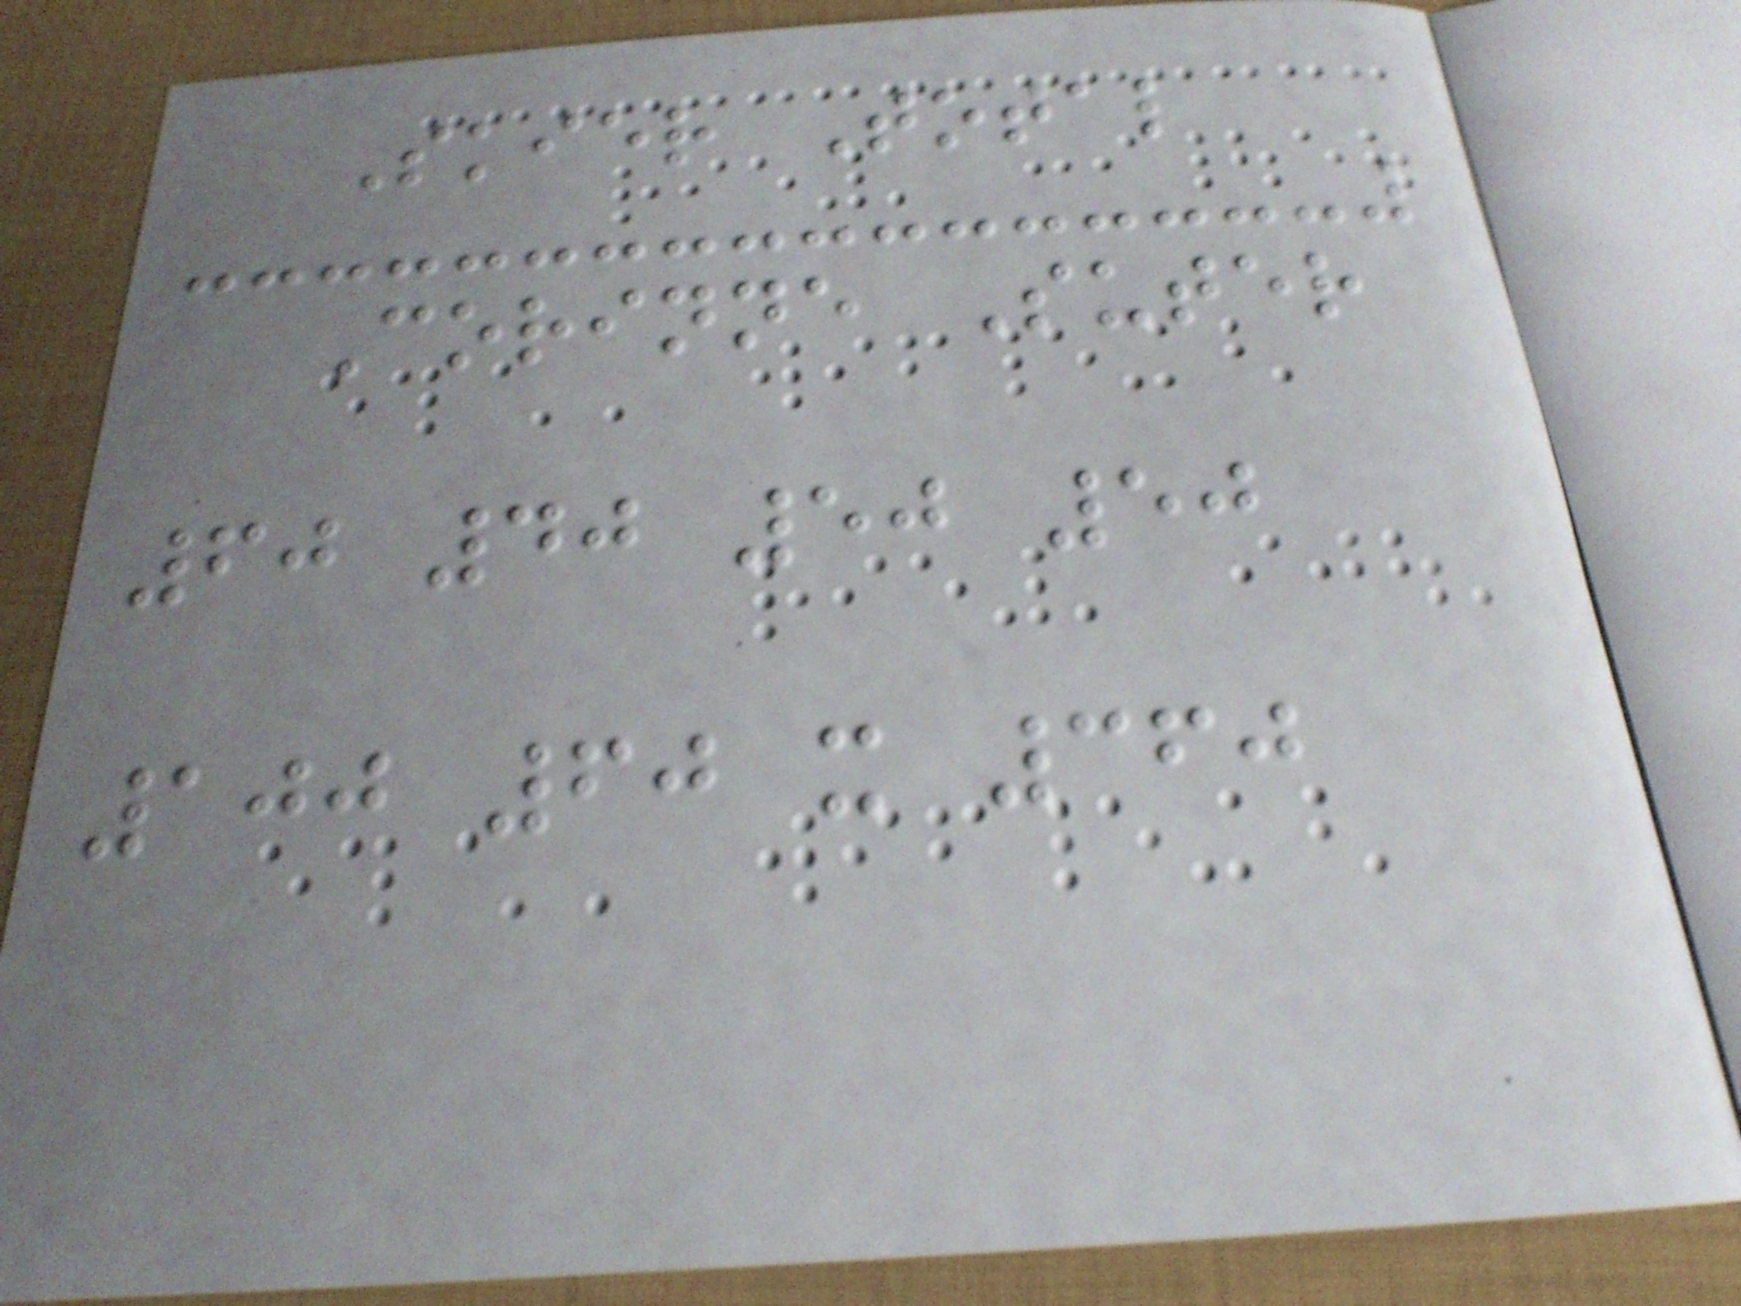Skier Total
Corinne Suter
60 40 50 50
100 60 x 360
